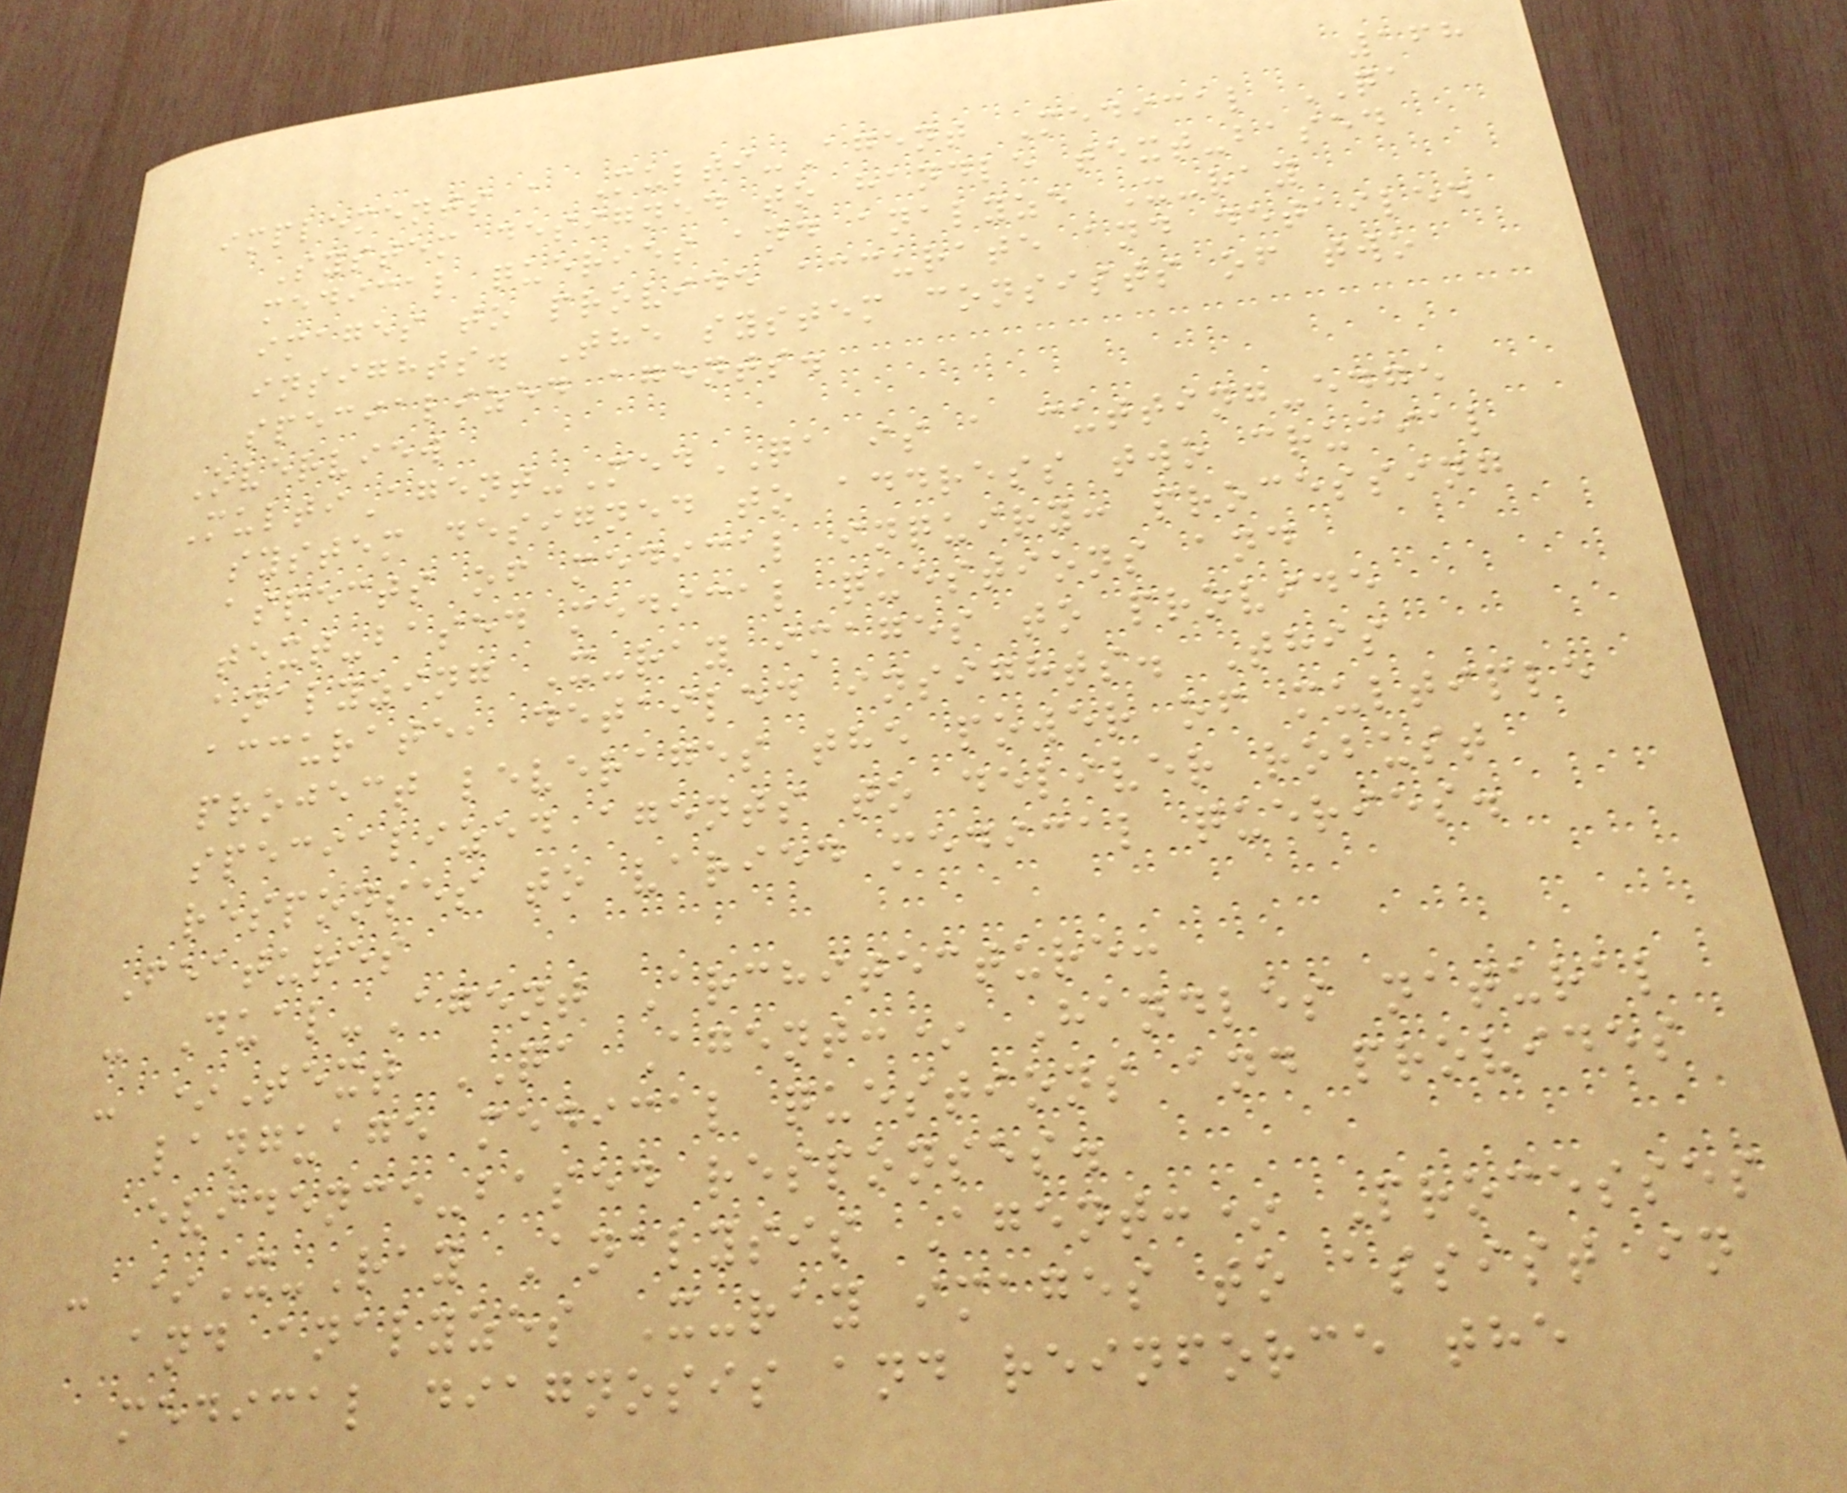168
implements a Multi-Agent Medical QA
System designed to handle text-based
medical queries and analyze X-ray
images to provide accurate and detailed
insights. The system consists of two
specialized agents.
Overview
MultiAgent-MedQA is a cutting-edge
system designed to address two crucial
aspects of medical inquiry: processing
text-based medical questions and
analyzing X-ray images to provide
accurate, detailed insights. This
project leverages the power of multiple
specialized agents to deliver robust
responses to varied medical queries.
Features
- Dual-Agent Architecture:
- *Text QA Agent:* Handles natural
language medical questions and provides
evidence-based responses.
- *X-Ray Analysis Agent:* Processes
and analyzes X-ray images to assist in
medical diagnosis and reinforce the
